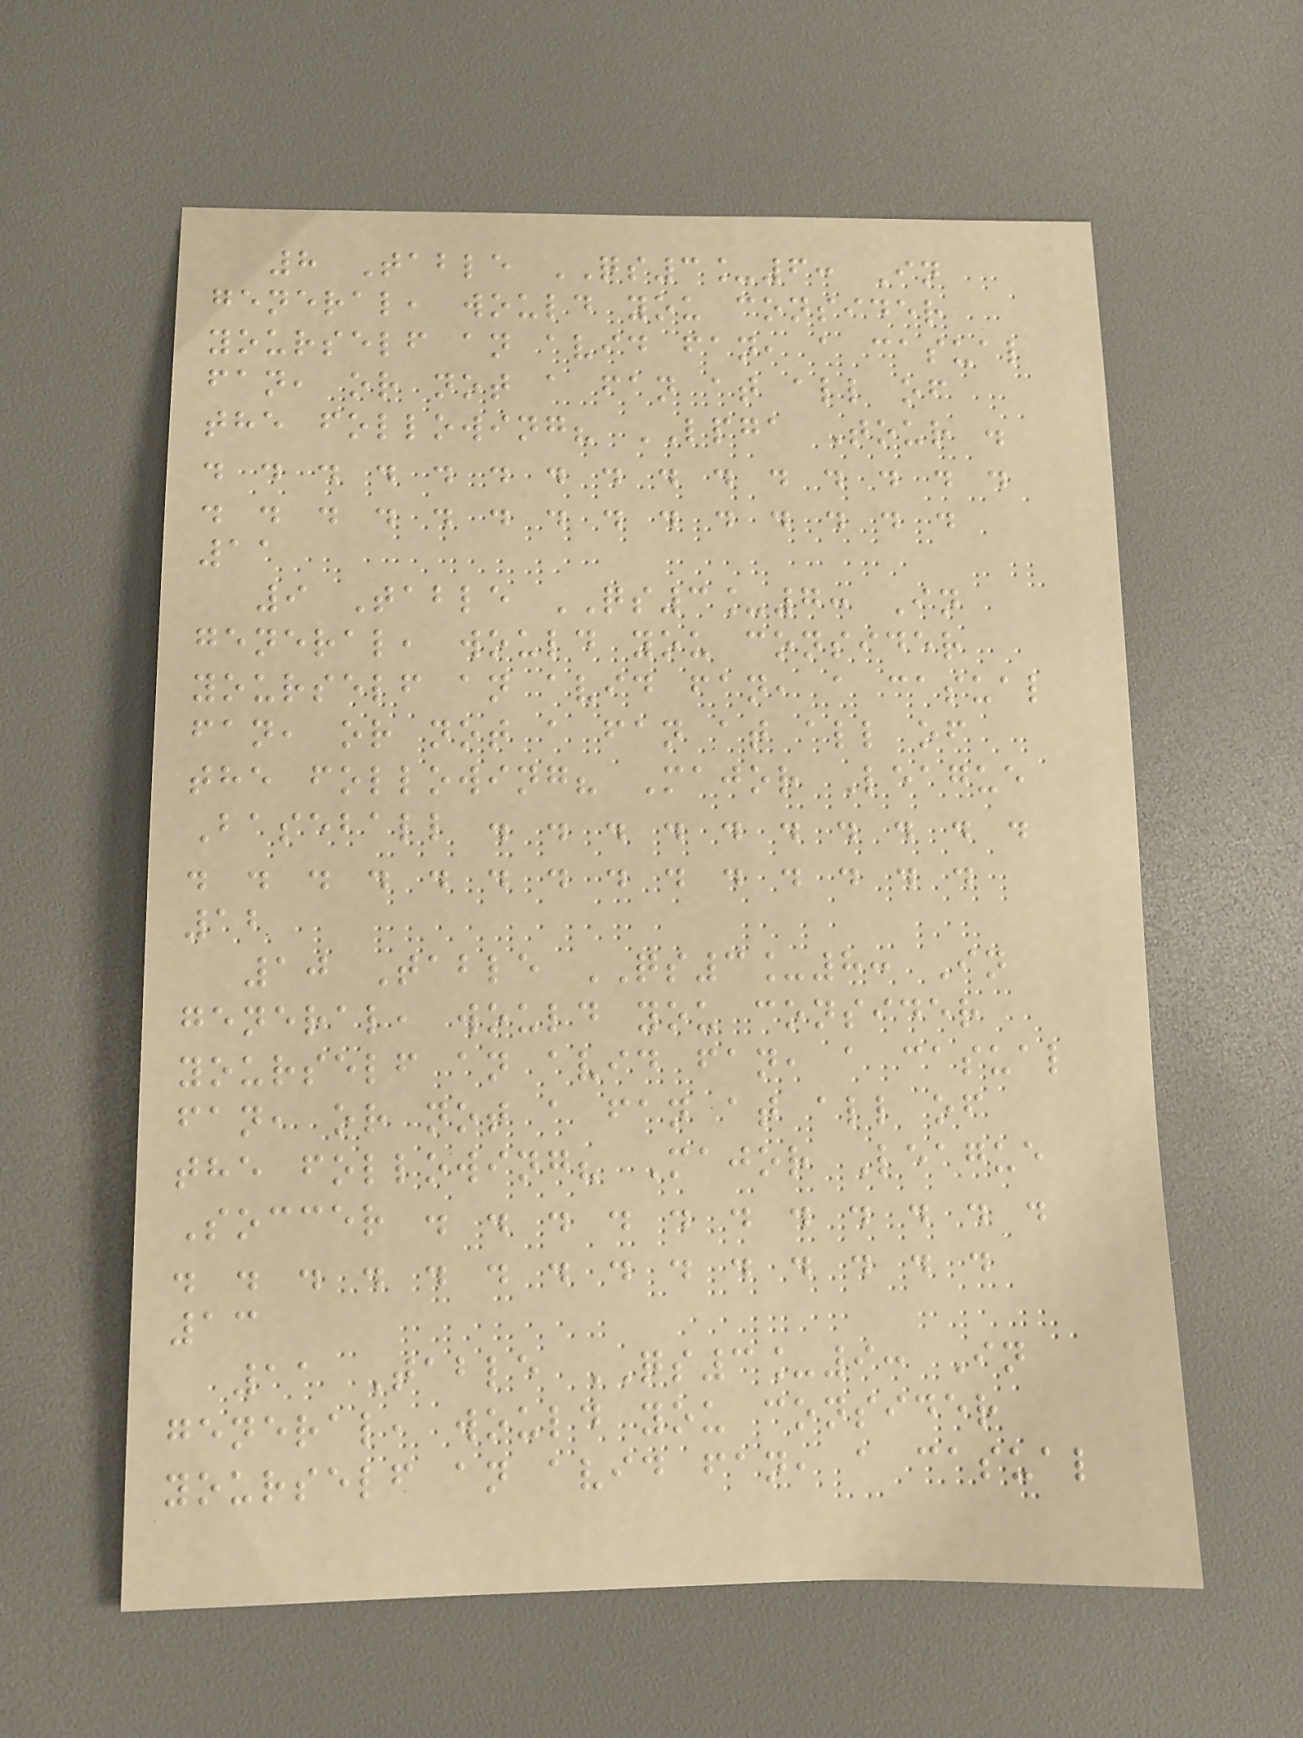8 Table QS3_6: In
general, would you consider
yourself an avid fan, a casual
fan, or not a fan at all of
the following? LPGA Tour .
. . . . . . . . . . . . . . .
. . . . . . . . . . . . . .
11
9 Table QS3_7: In
general, would you consider
yourself an avid fan, a casual
fan, or not a fan at all of
the following? Major League
Baseball . . . . . . . . . .
. . . . . . . . . . . . . .
12
10 Table QS3_8: In
general, would you consider
yourself an avid fan, a casual
fan, or not a fan at all of
the following? Major League
Soccer . . . . . . . . . . .
. . . . . . . . . . . . . .
13
11 Table QS3_9: In
general, would you consider
yourself an avid fan, a casual
